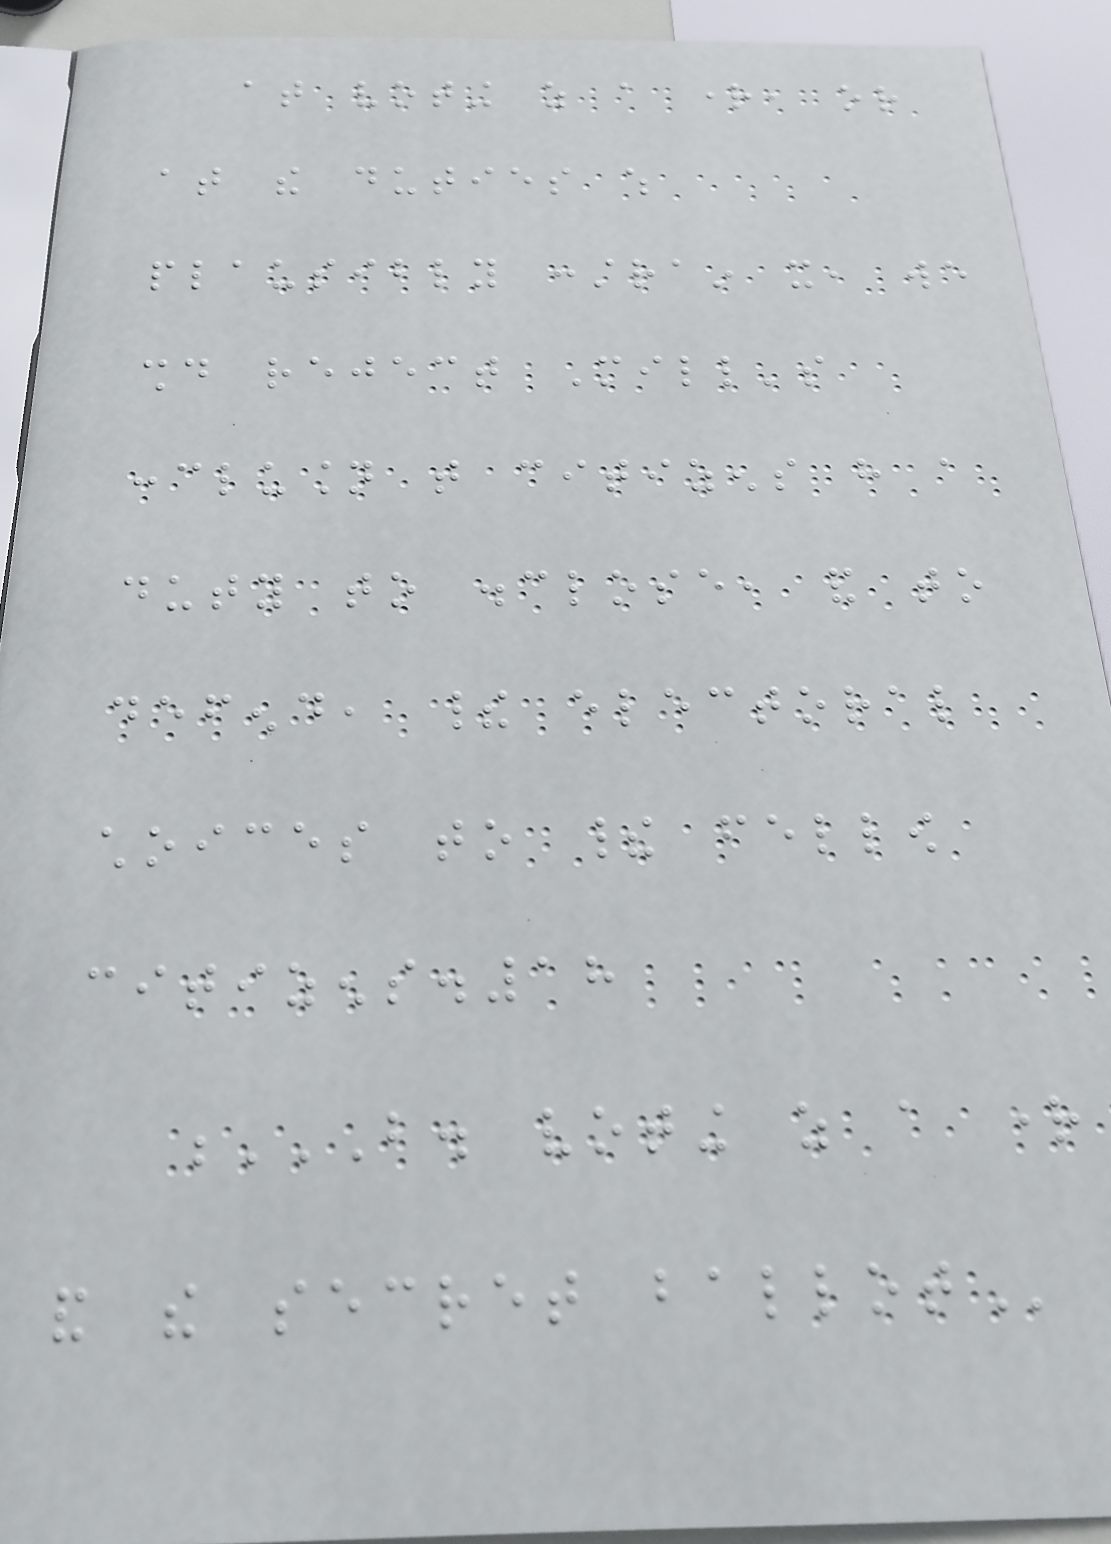at voting as a right, or
at the duties which
plausibly constrain it, we
should reject Mill's
conclusion that citizens have a
duty to disclose, and to
defend, their electoral
choices to their fellow
citizens.18
B. VOTING AS A RIGHT
AND THE SECRET BALLOT
